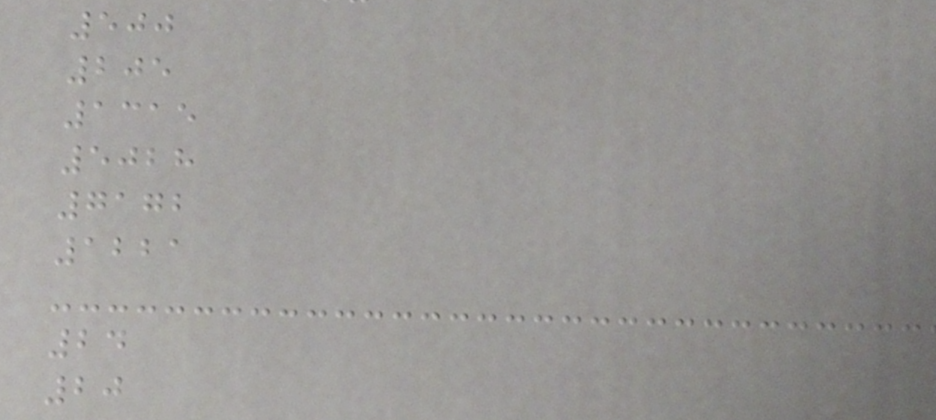500
205
1315
5028
7172
1221
24
20
